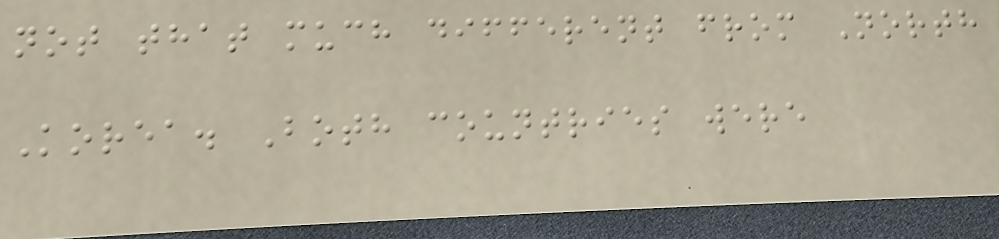not that much different from North
Korea. Both countries were
